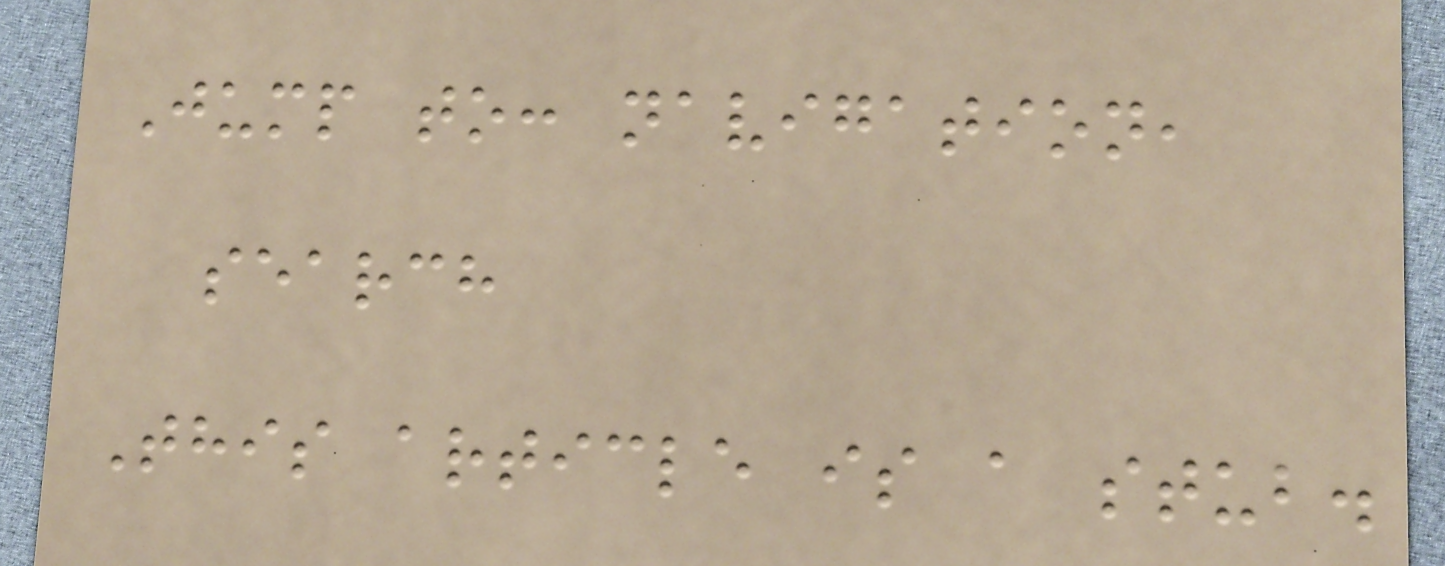Jump to: navigation,
search
This article is a stub.
